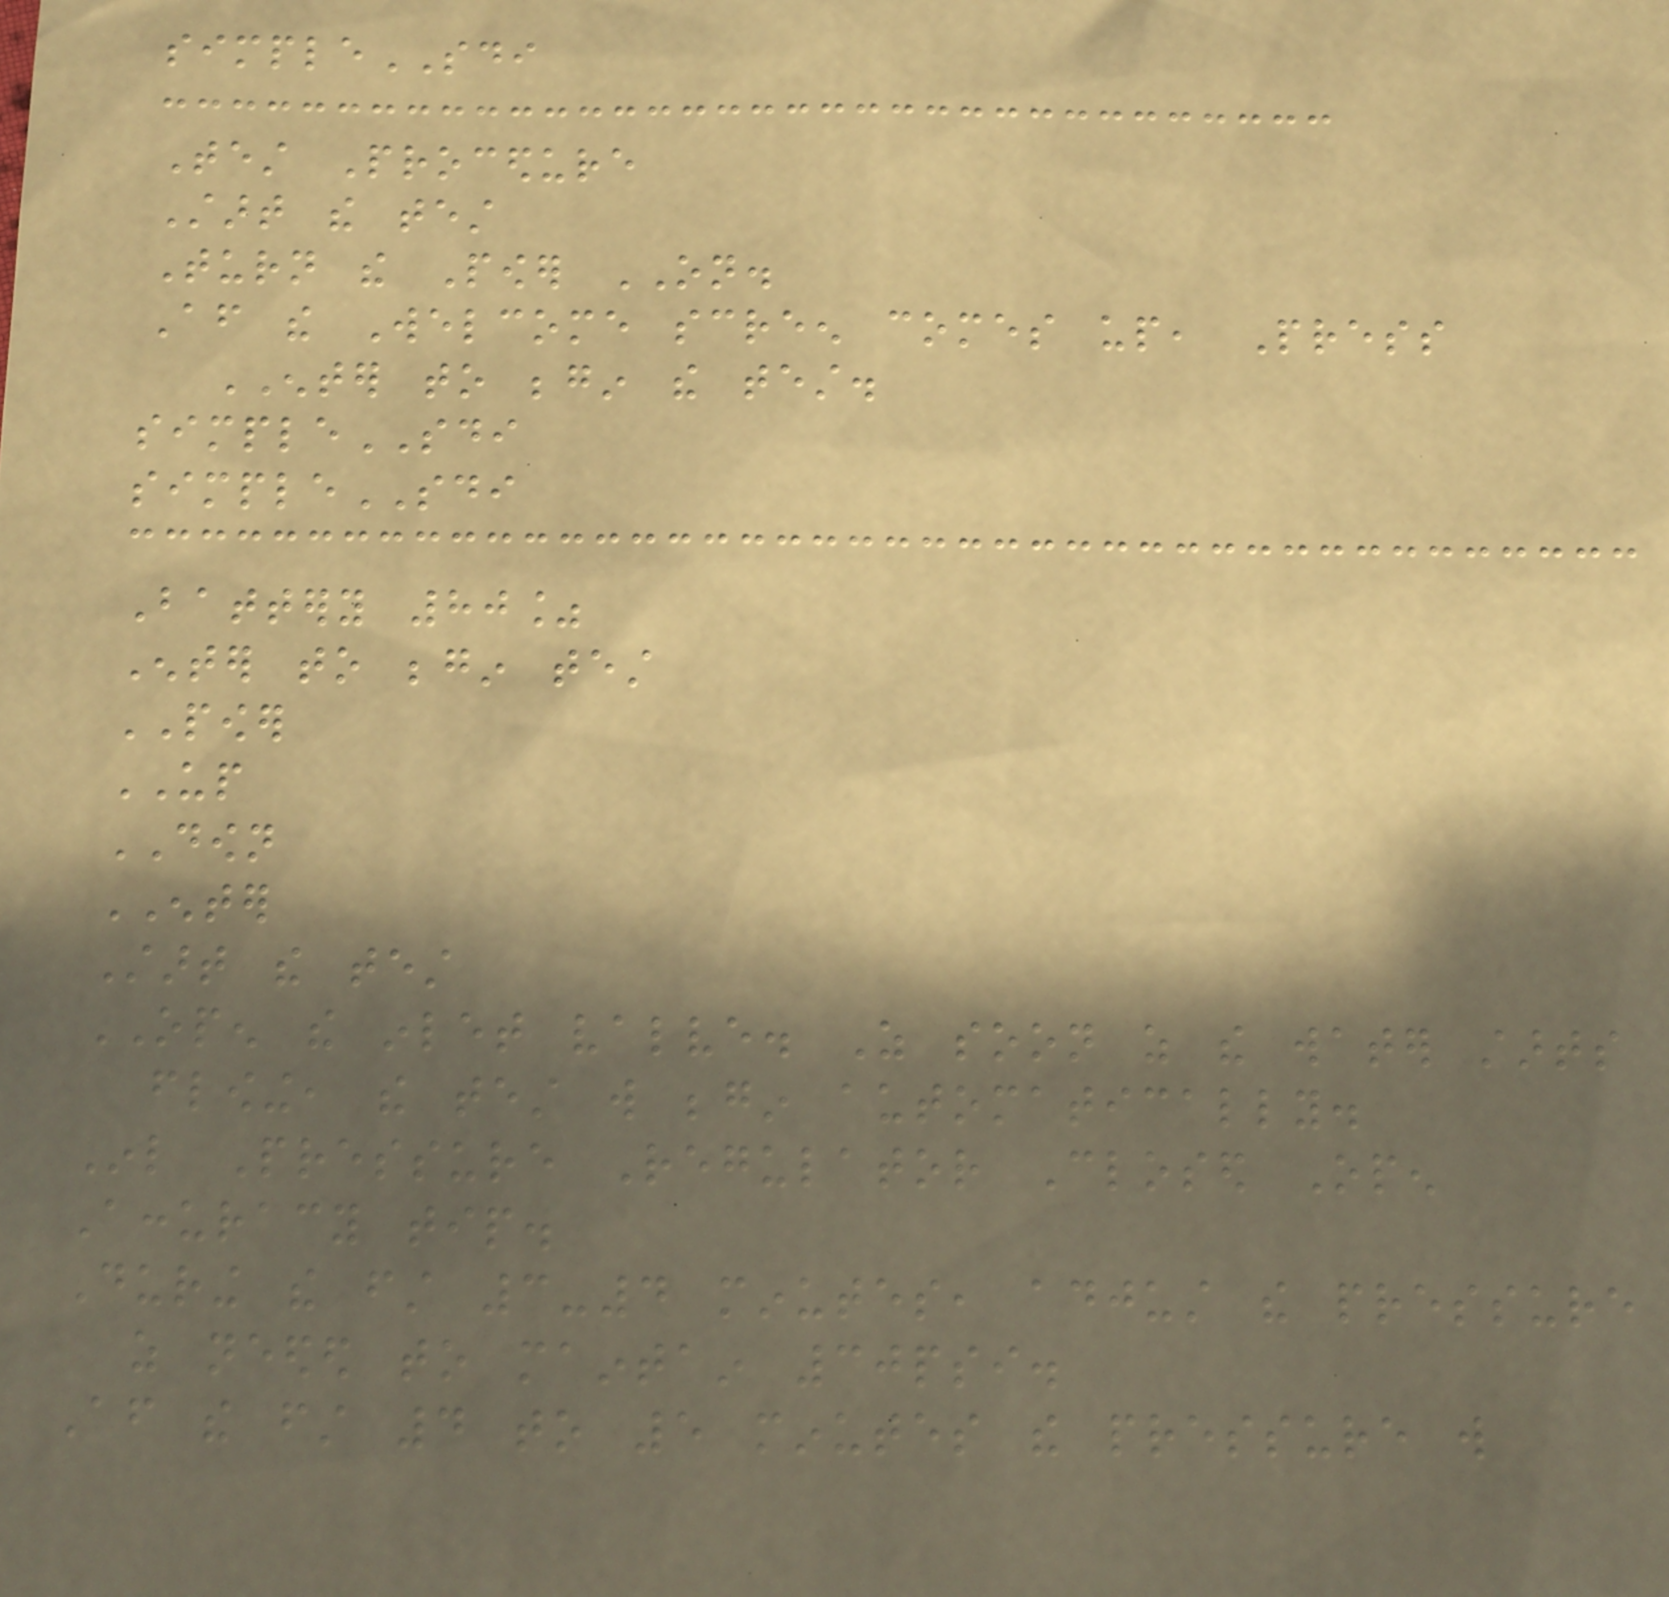simpleSDI
Test Procedure
Start the test
Turn the Power ON.
After the Welcome screen comes up, Press
ENTER to begin the test.
simpleSDI
simpleSDI
Battery 80%
Enter to begin test
POWER
UP
DOWN
ENTER
Start the test
OPEN the inlet valve. As soon as the water starts
flowing, the test will begin automatically.
Inl Pressure Regulator Closed Open
Accuracy tip.
During the first 3-4 minutes, adjust the pressure
as needed to maintain 30psi.
After the first 4 to 5 minutes the pressure will
